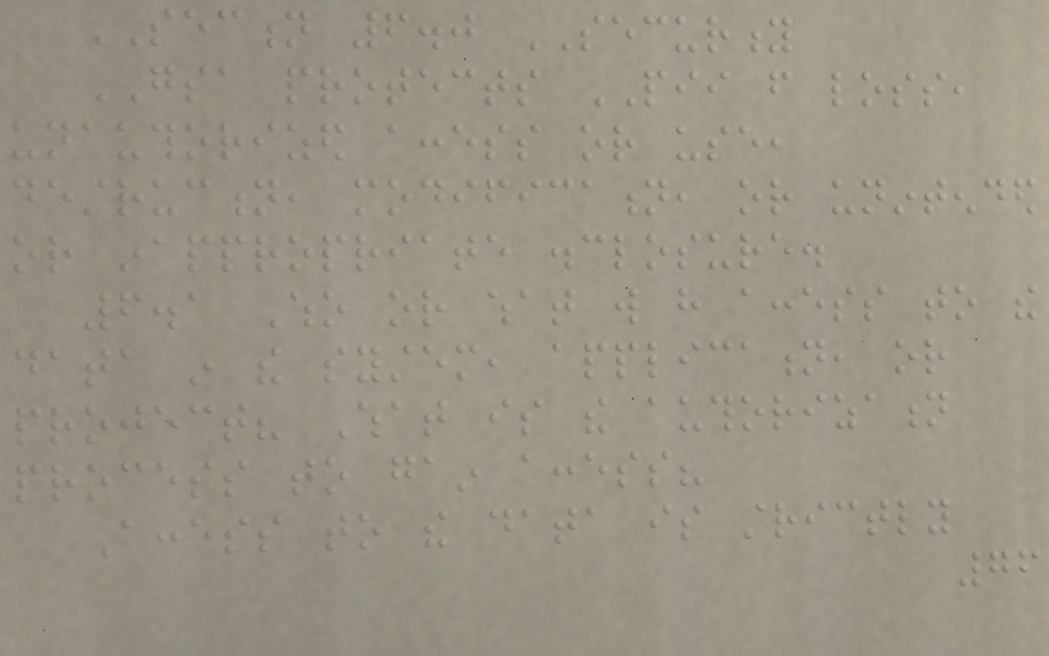SECTION 6.0 SECURITY
GSA protects PII from loss,
unauthorized access or use,
destruction, modification, or unintended
or inappropriate disclosure.
6.1 Who or what will have access to the
data in the system, application, or
project? What is the authorization
process to gain access?
Access to the data is strictly
76
